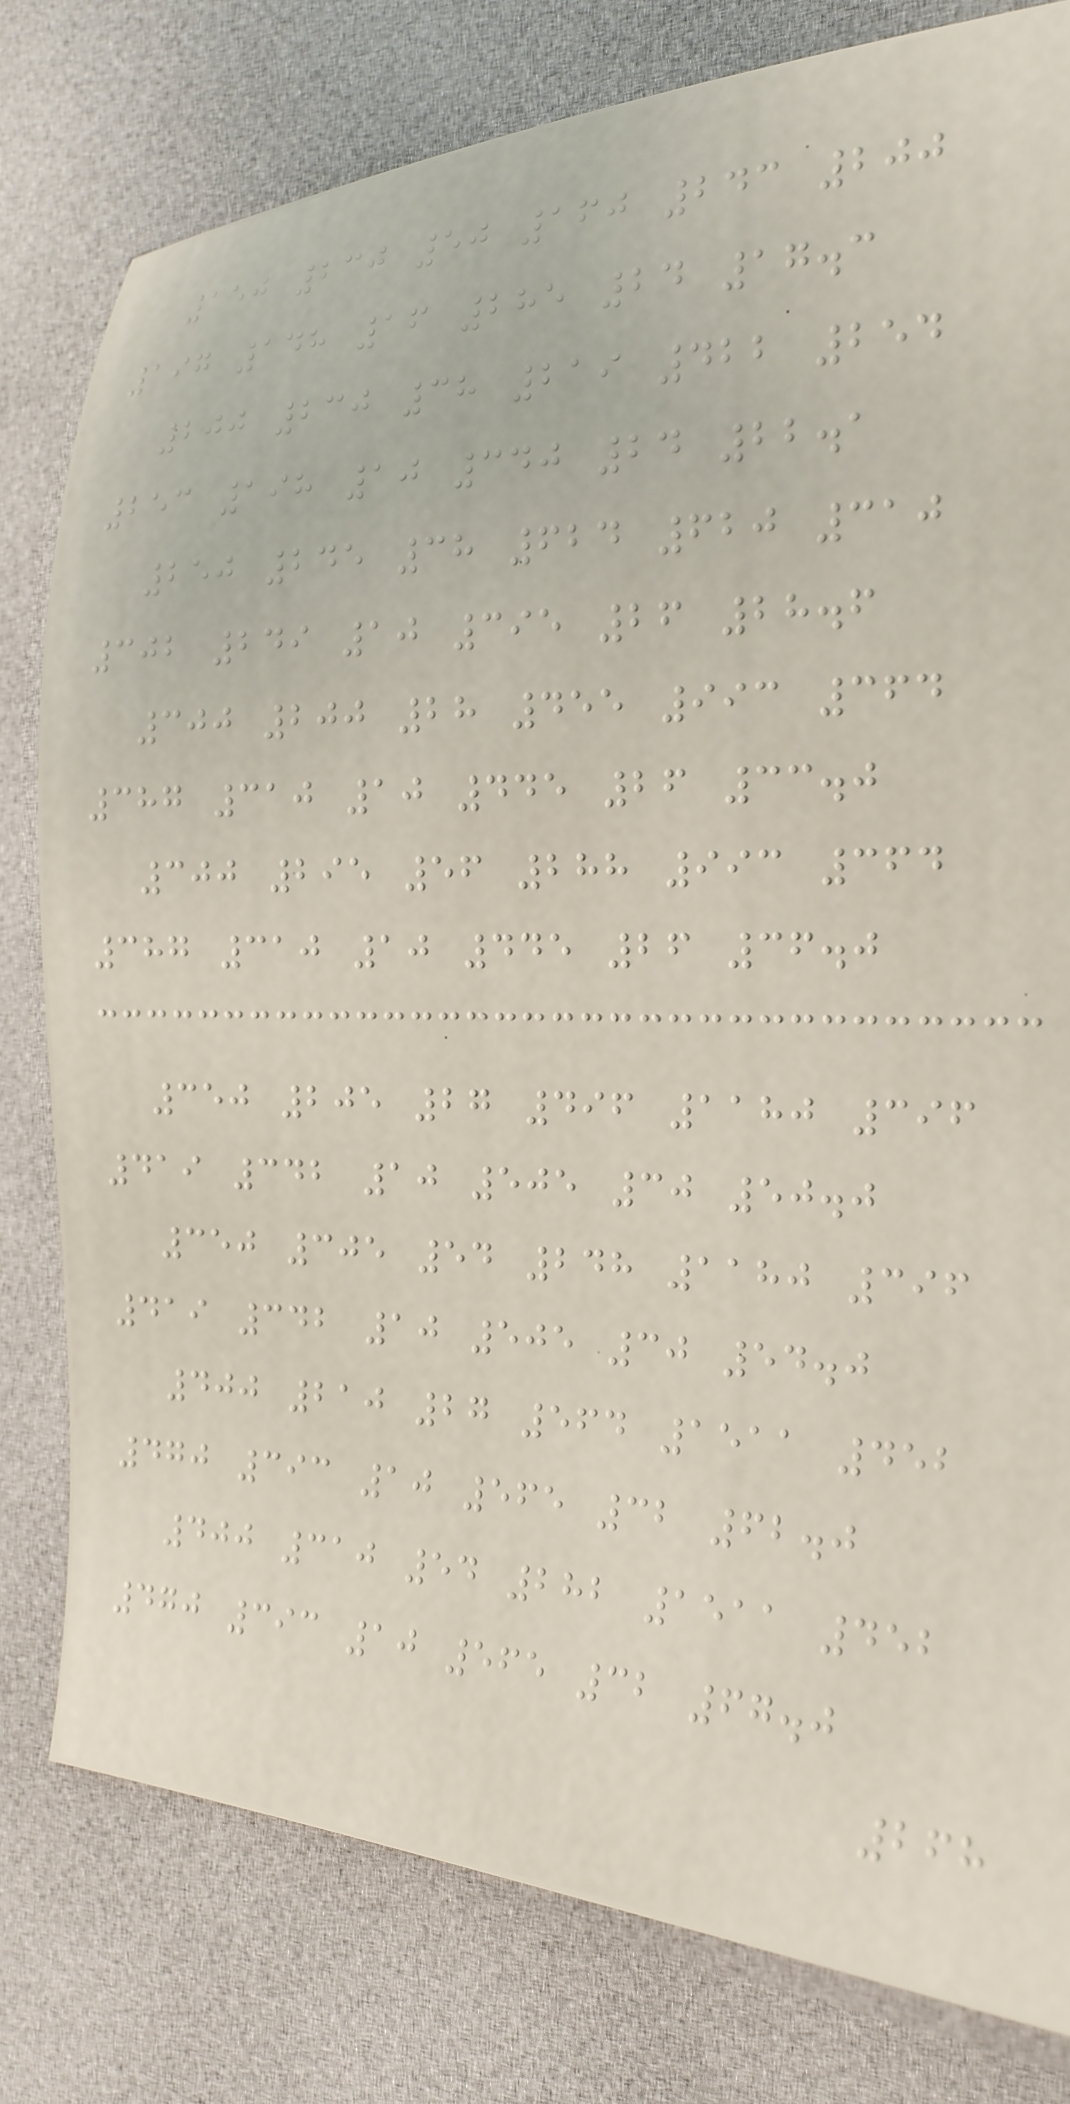150 230 50 160 243 200
197 148 16 285 24 17.3
200 230 38 219 422 254
253 198 10 340 24 22.1
250 245 38 624 620 310
302 249 10 395 26 28.6
300 200 28 455 993 364
387 310 10 445 26 33.0
300 295 56 288 993 364
387 310 10 445 26 36.0
350 205 27 496 1180 396
419 342 10 505 30 50.0
350 305 54 248 1180 396
419 342 10 505 30 54.0
400 210 27 564 1511 452
470 393 10 565 32 62.0
400 310 54 282 1511 452
470 393 10 565 32 67.0
268
